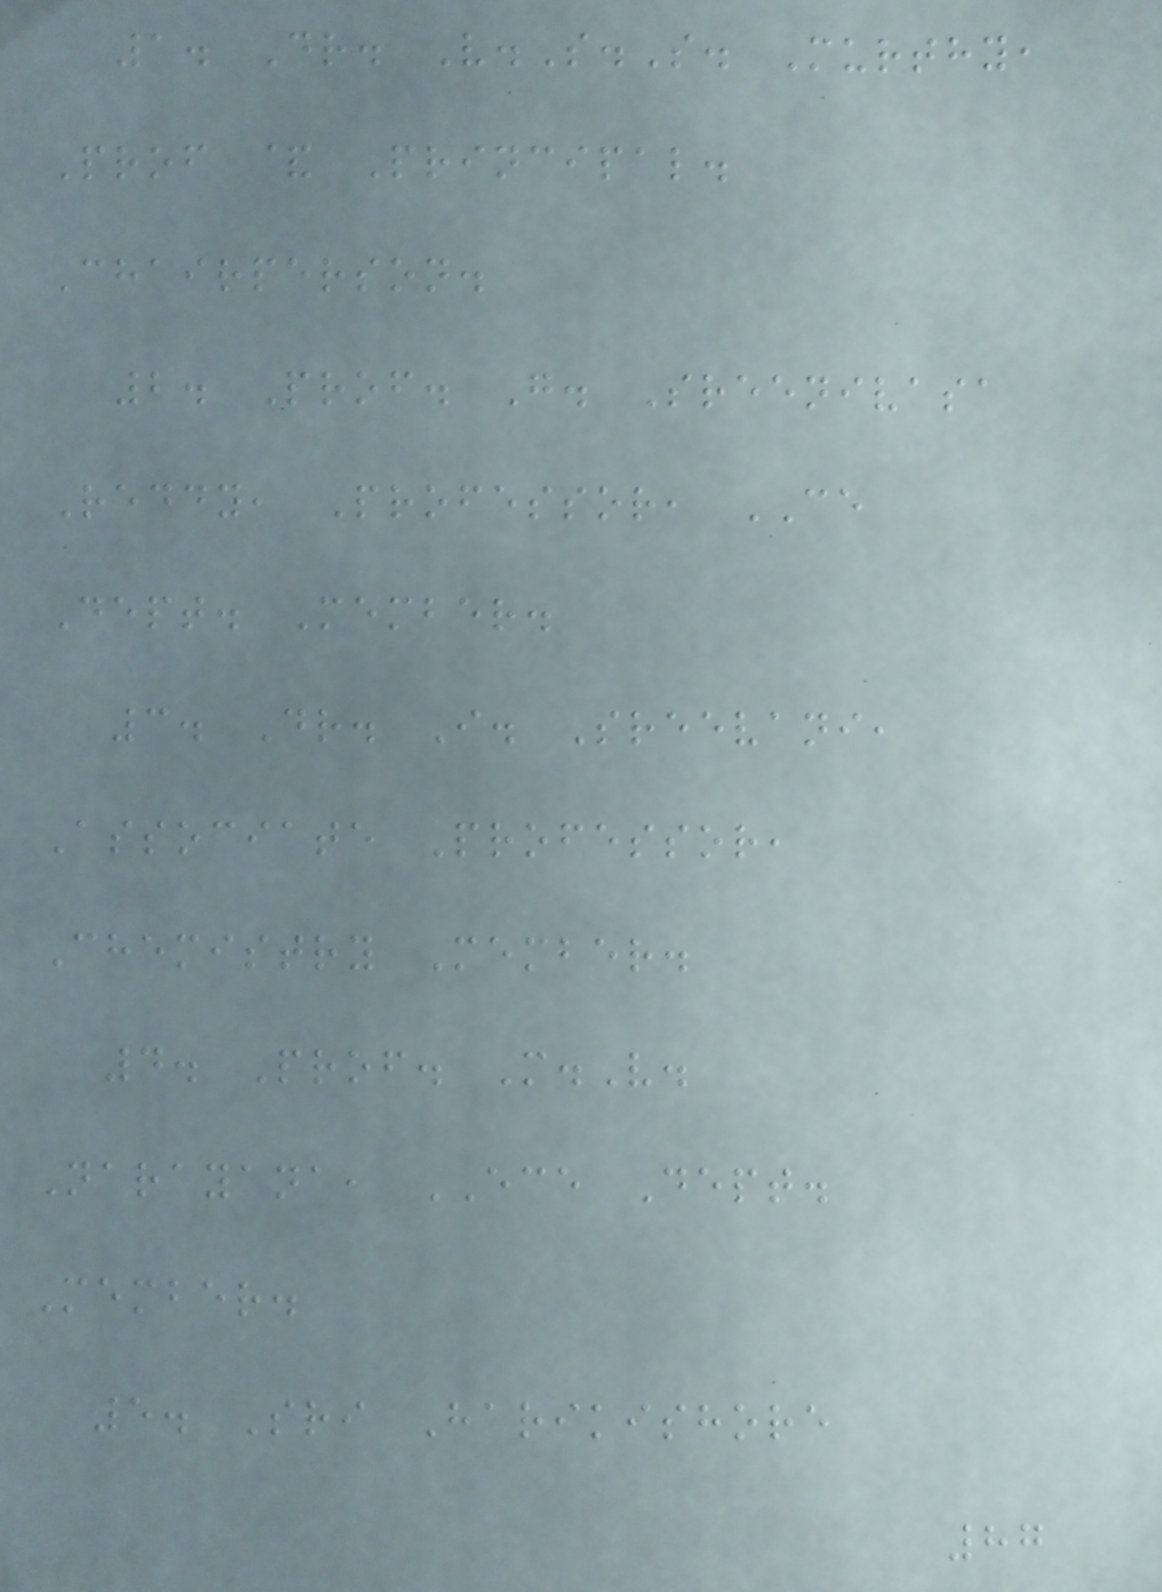1. Dr. V.S.S. Murthy,
Prof & Principal.
Chairperson.
2. Prof. G. Sreenivasa
Reddy, Professor, CE
Dept. Member.
3. Dr. I. Sreevani,
Associate Professor,
Chemistry Member.
4. Prof. M.V.
Narayana, ECE Dept.
Member.
5. Sri Harikishore
87
